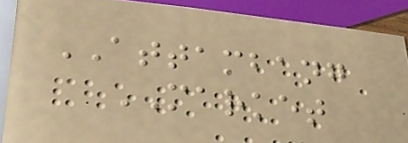ATTAMBANG
MARKET
